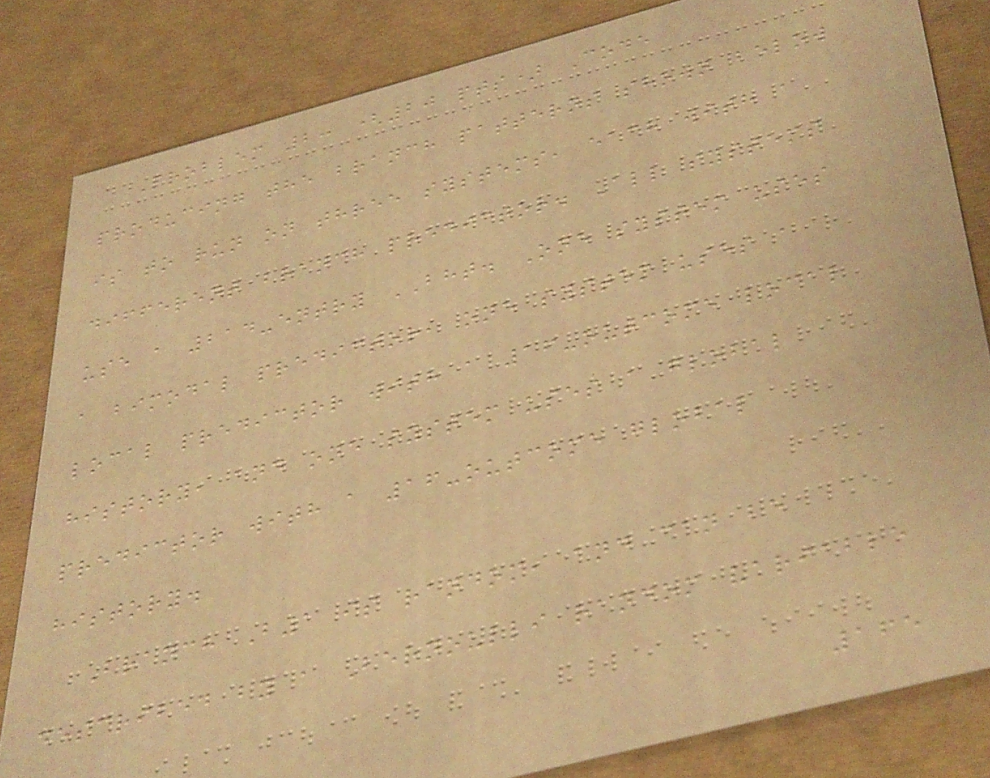Problem 2: (20 pts) Code
producing the branch patterns shown below
is to run on three systems, each with a
different branch predictor. All systems
use a 214-entry BHT. One system uses
a bimodal predictor, one system uses a
local predictor with a 16-outcome local
history, and one system uses a global
predictor with a 16-outcome global
history.
Branch B1 is random, and can be
described by a Bernoulli random variable
165
